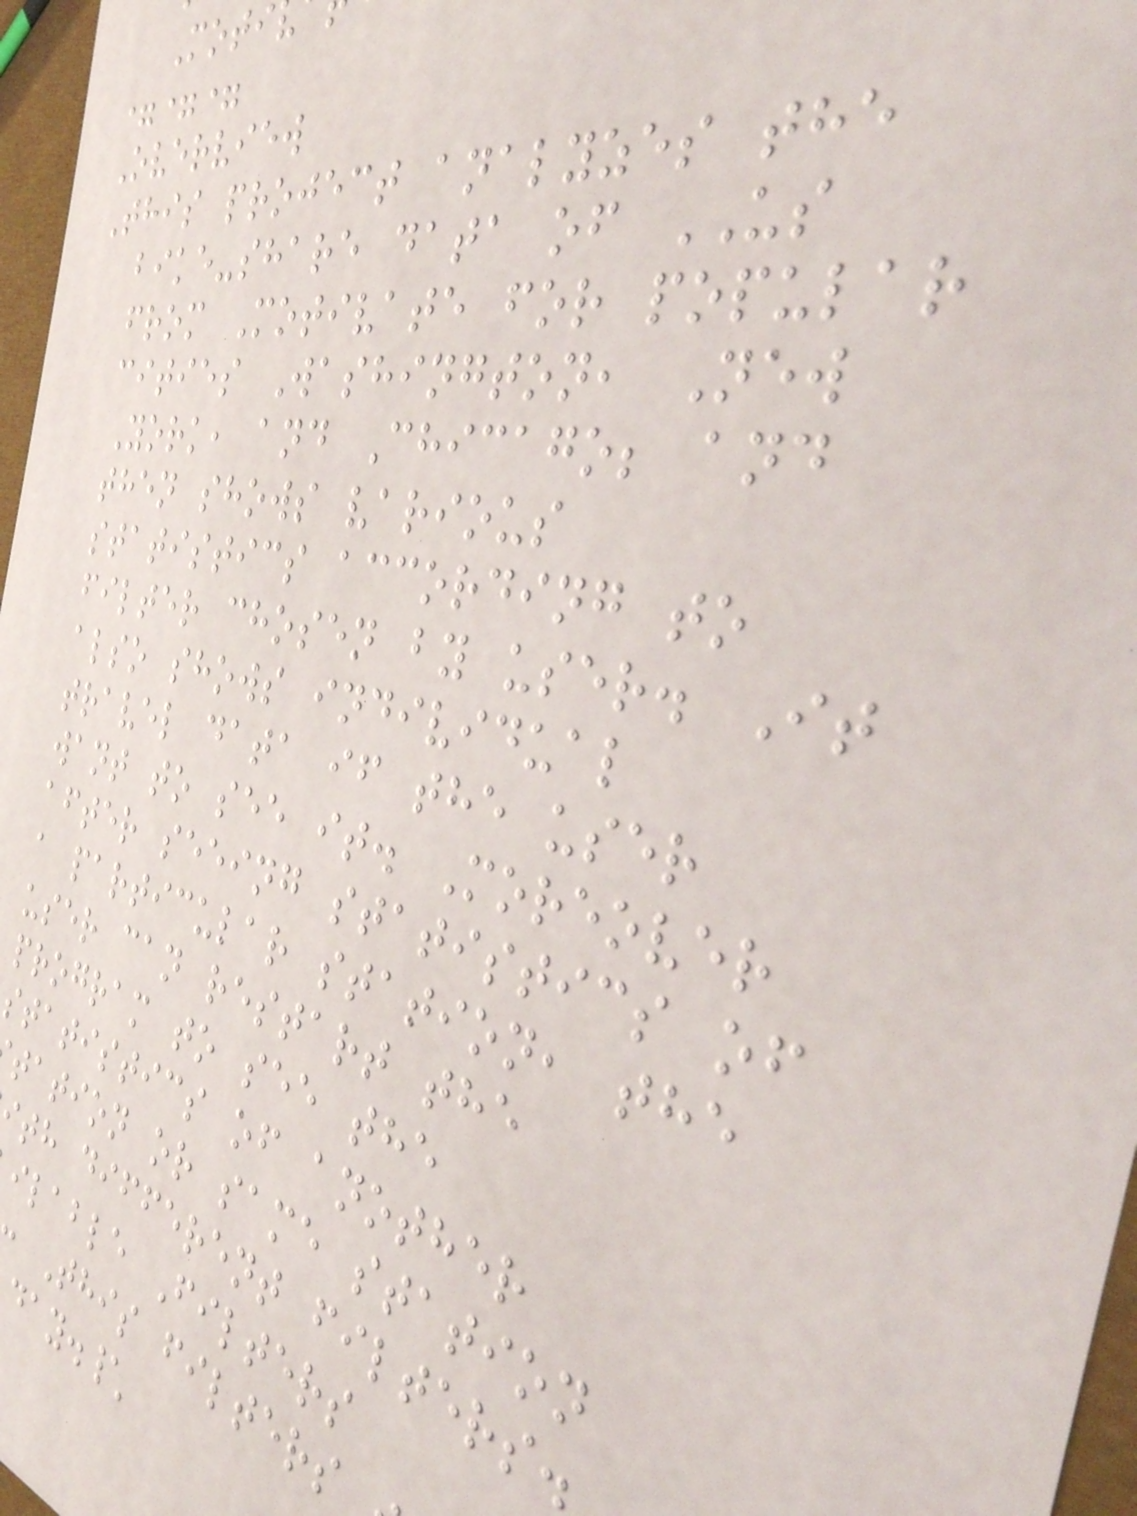Moti
===
Overview
This project analyzes the
bike-share data of US
from Motivate for popular
cities Washington, New
York, and Chicago; and
then shows various
statistics according to
filter chosen by user. It
also shows individual
travel data if the user
want to see it. Moreover
after seeing statistics of
a particular station, the
user can restart the
program to see the
statistics of another
tation or same station
ith different filters.
ilable Filters
This filters
day.\
